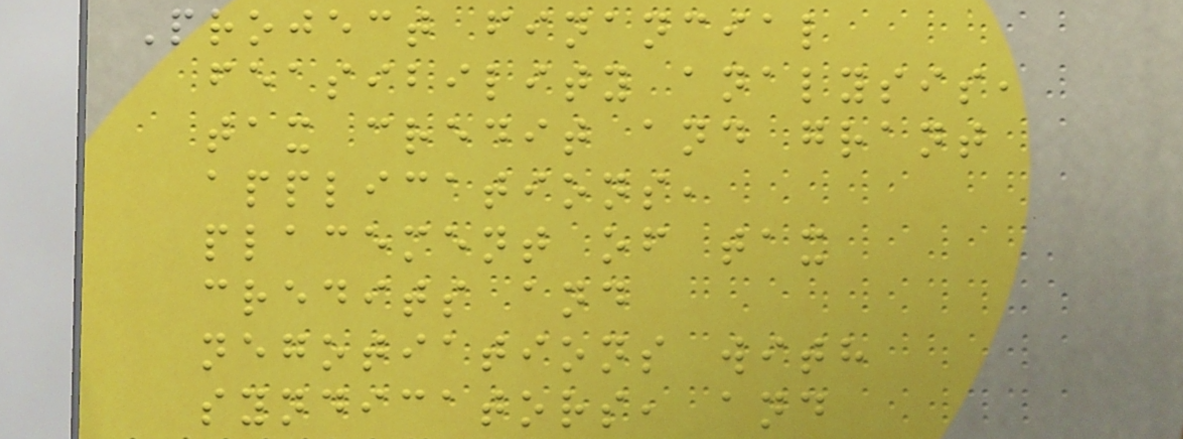Project financial
feasibility analysis,
tax credit and grant
applications,
placement of tax
credits and
negotiations with
syndicators, and
